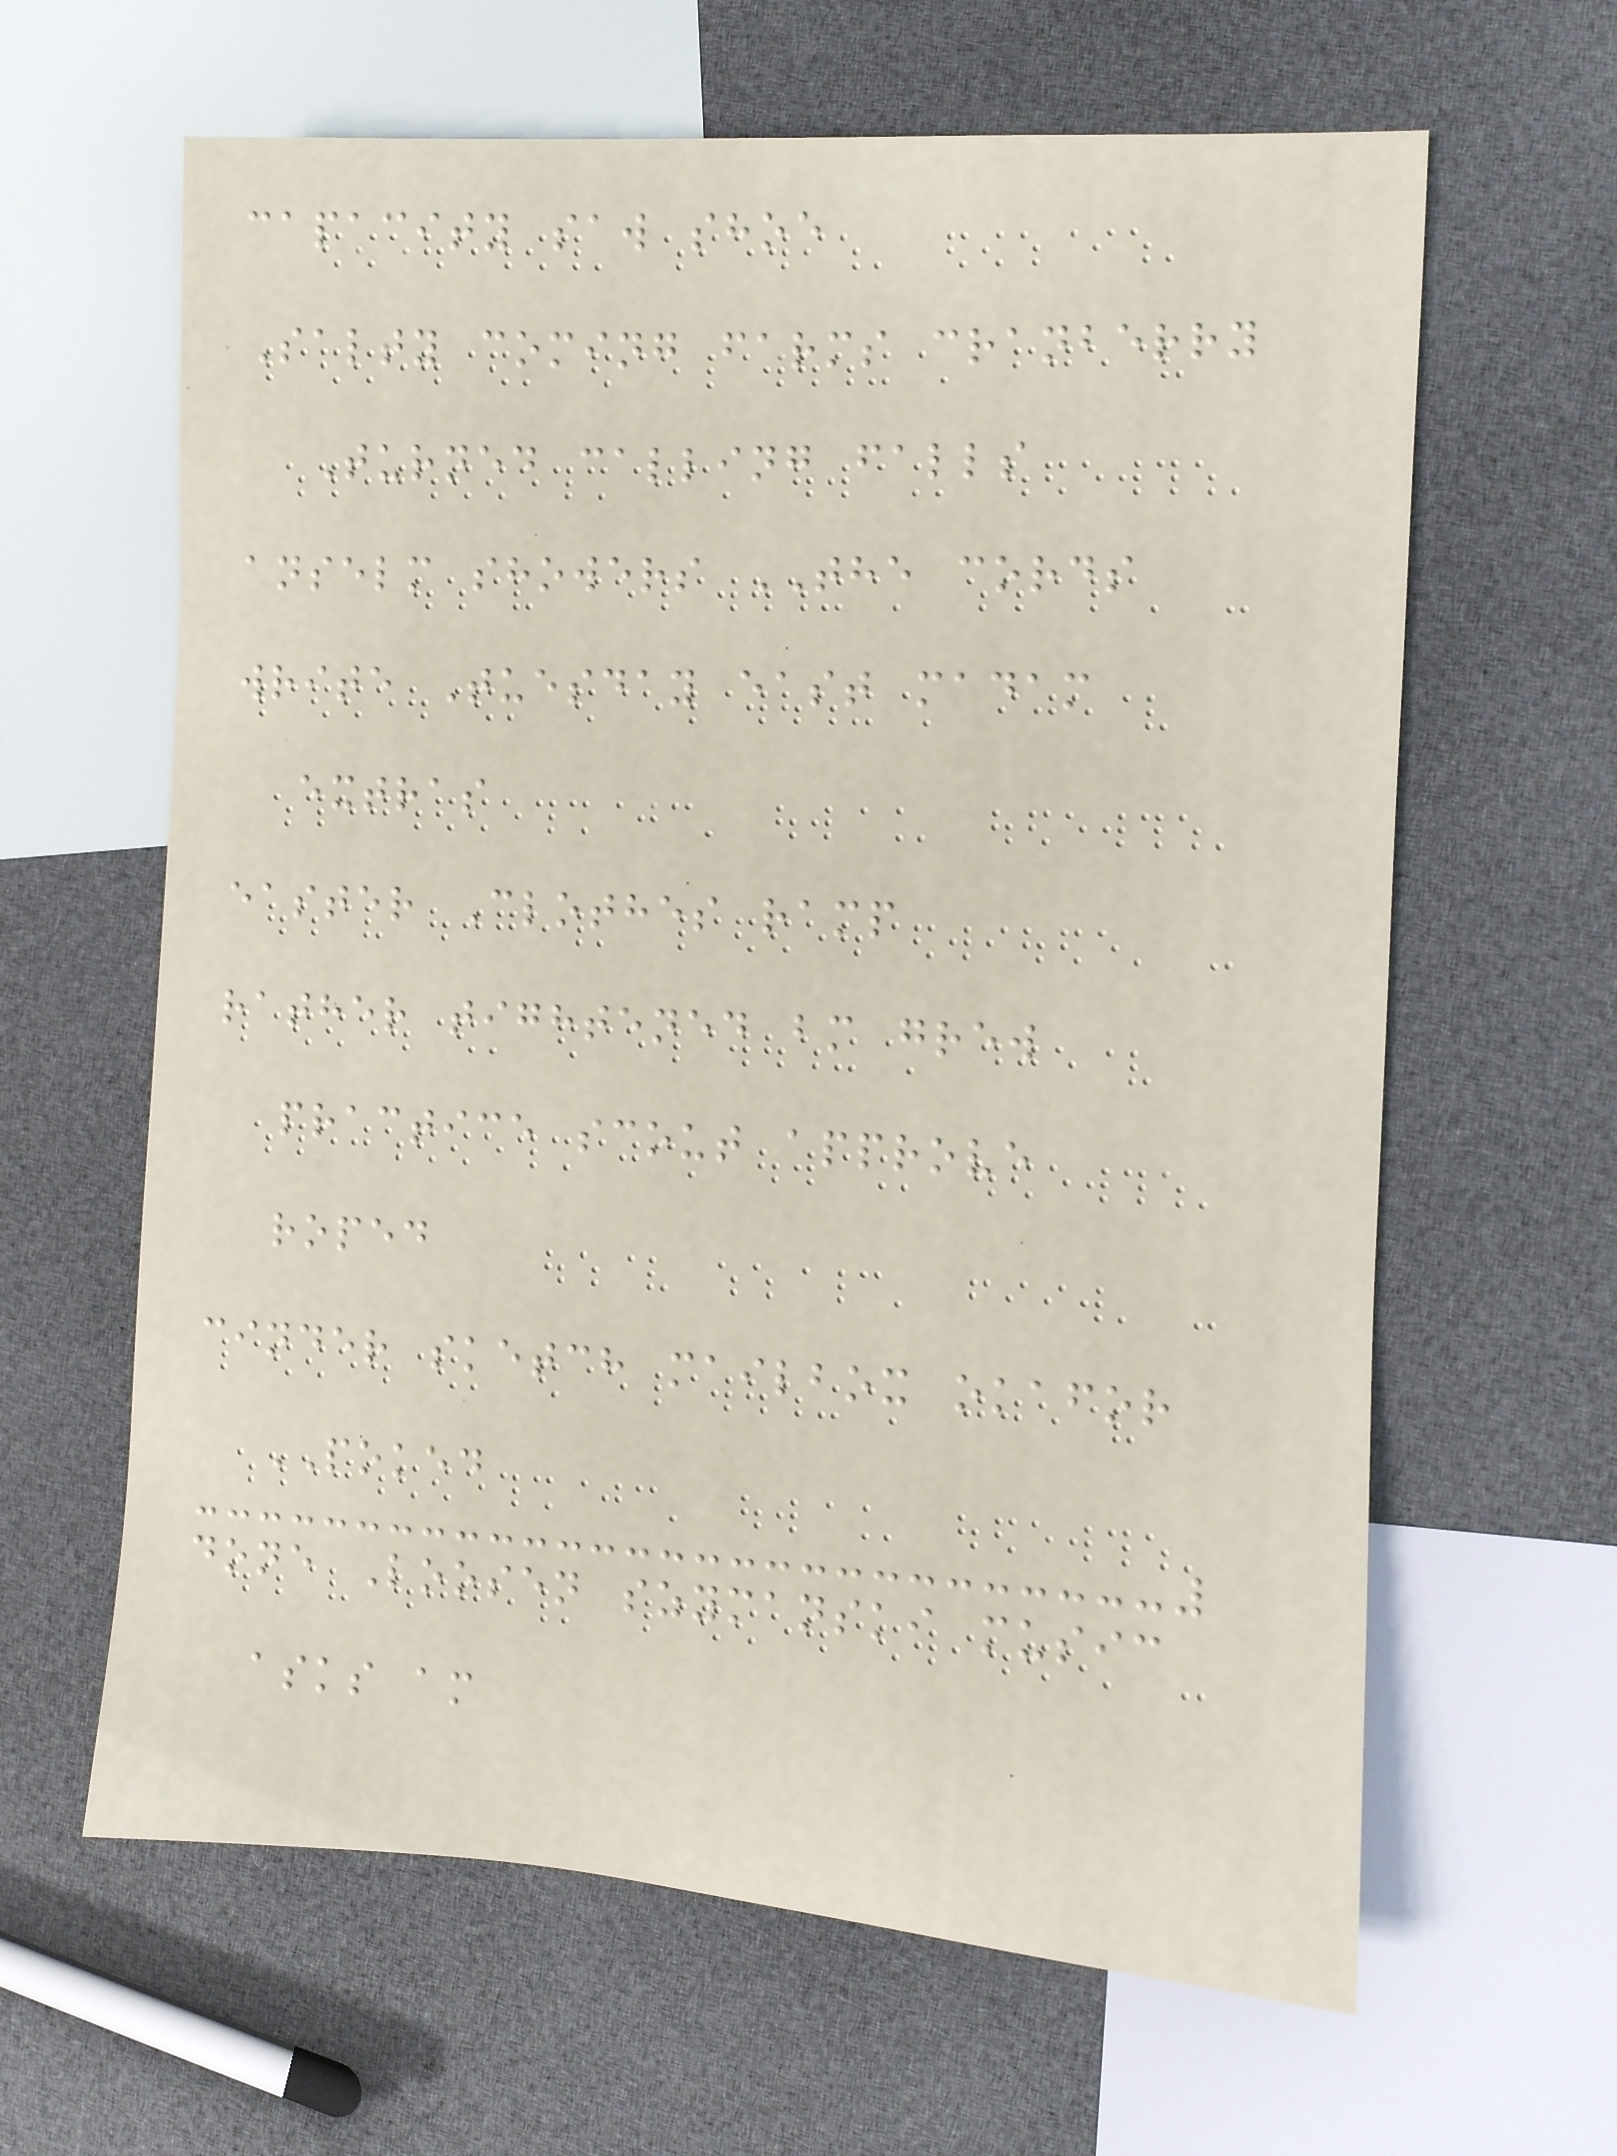capacity saw shoe
Salty coming farms cranberry
Turned calling falls
anselm showers THE cords
write Tuesday east madam
extras
easter Clothes ramp
rather tightened bm grew
practice scout approve
roped
cinder sketch mailbox okafor
POKED
done Loosen szymanski music
asks am
